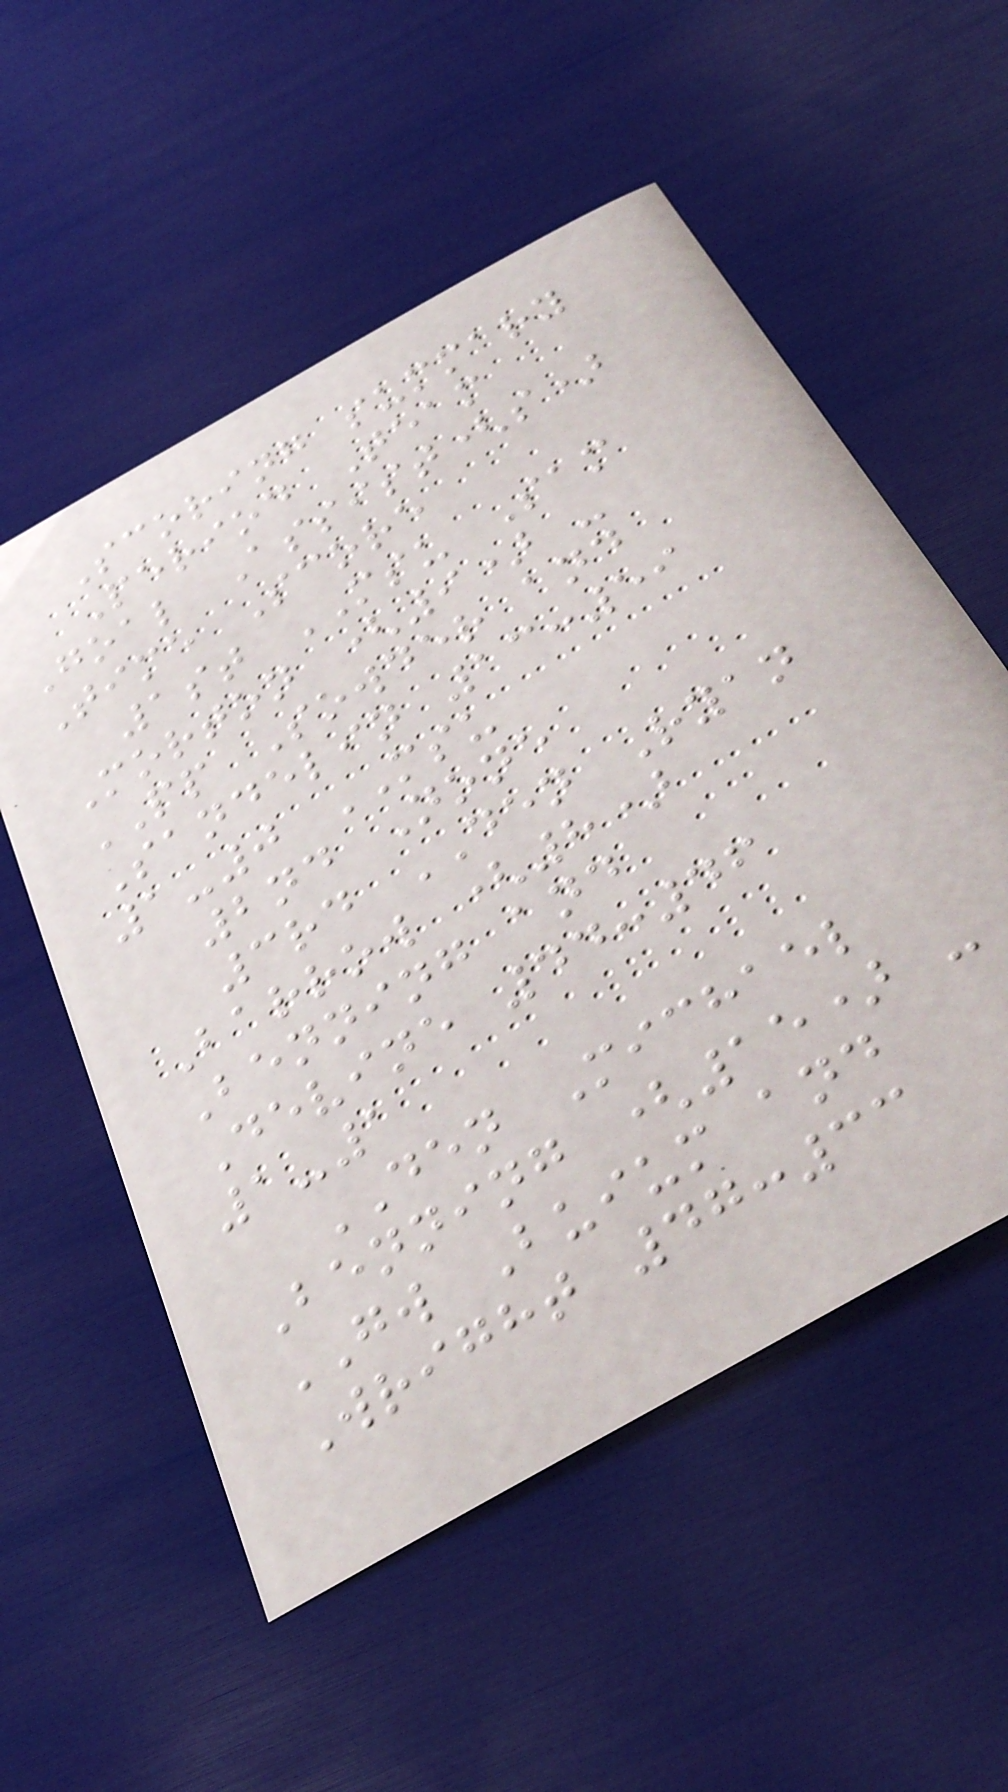Scoring summary
Period Team
Goal Assist(s)
Time Score
1st MSU Sam
Morton (9) -
PP Sowder and
Sandelin 13:59
1-0 MSU
2nd None
3rd DEN Ryan
Barrow (8)
Benning and
Devine 44:46
1-1
DEN Michael
Benning (15) -
GW Buium and
Wright 47:33
